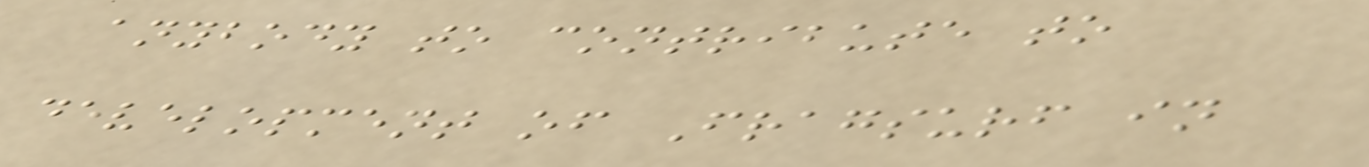anybody to contribute to
development of Fragsurf in
